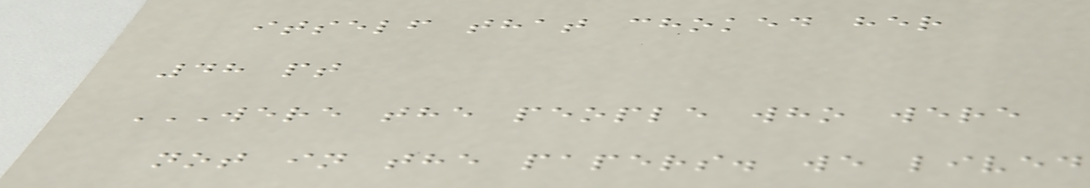itself that choked her
48 pt
WERE THE PEOPLE WHO WERE
NOT IN THE PAPERS. WE LIVED
